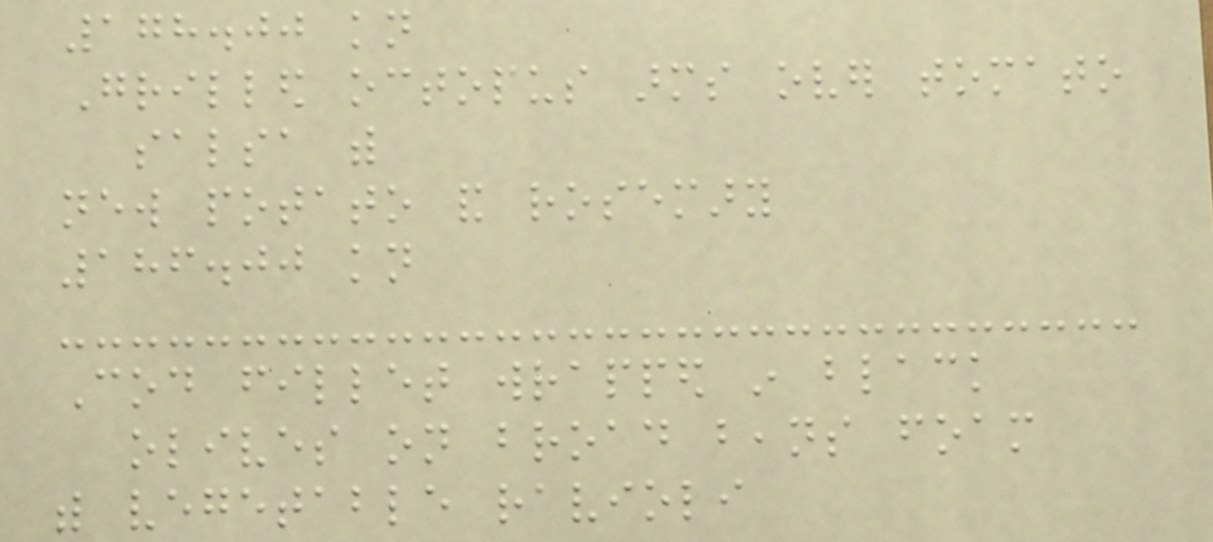178.00 kn
Grilled octopus arms over tomato
salsa with
new potato and rosemary
186.00 kn
Cod fillet wrapped in black
olives on broad beans foam
with vegetable ravioli
